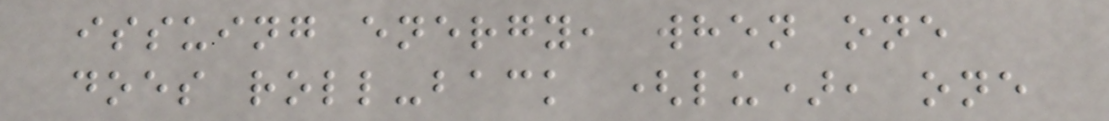issuing energy, when one
does roll-back (lu), one
